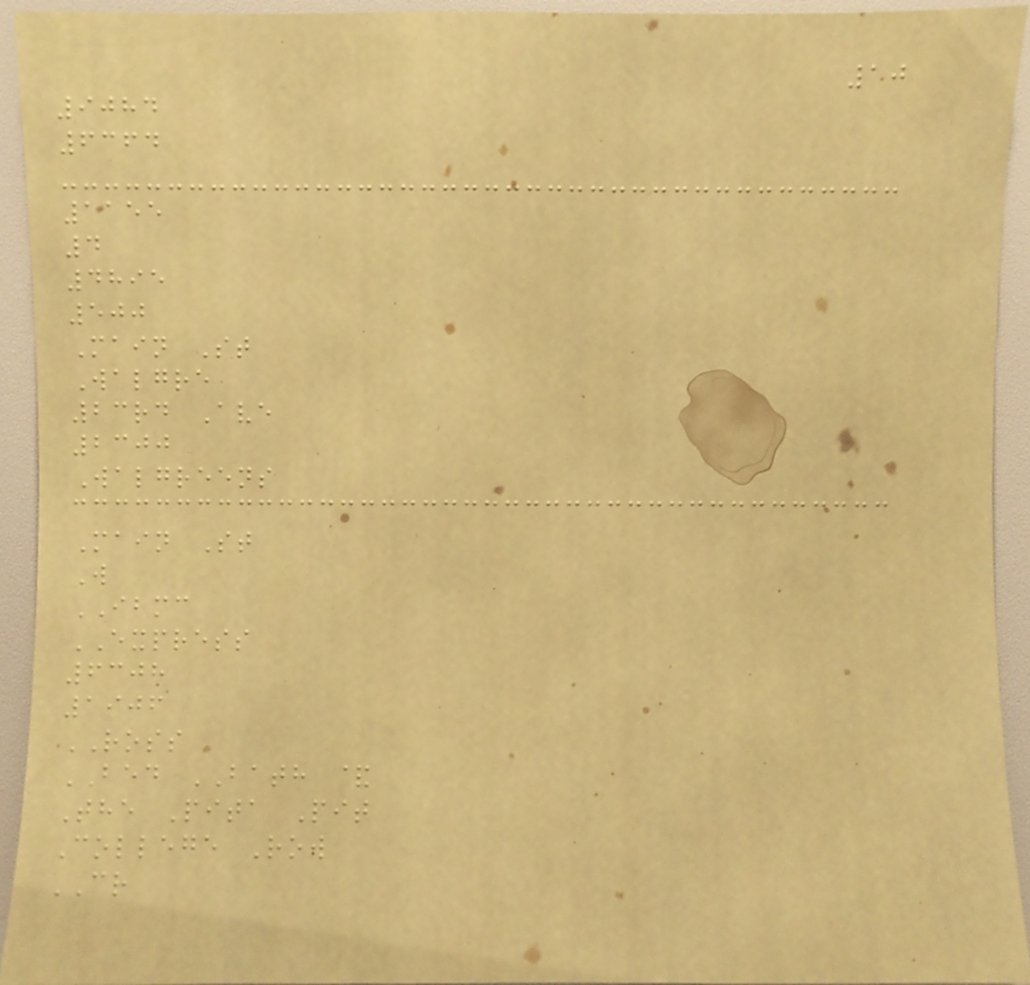10
9084
6364
1155
4
4895
500
Main St
Walgre
23rd Ave
2300
Walgreens
Main St
W
IBMC
EXPRESS
6308
1906
ROSS
BED BATH &
The Pita Pit
College Row
CR
